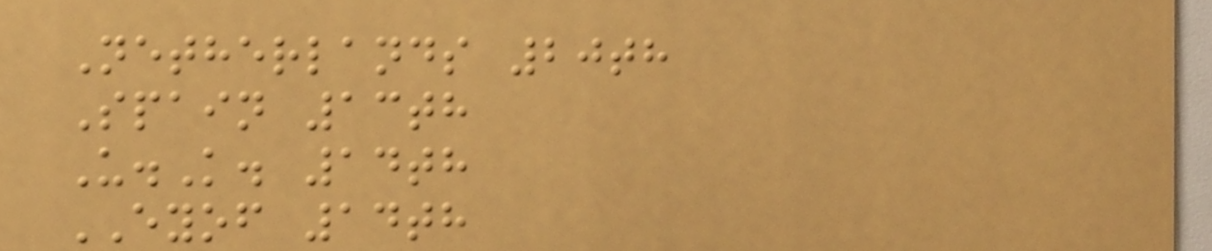Netherlands 20th
Spain 13th
U.K. 14th
EYOF 14th
